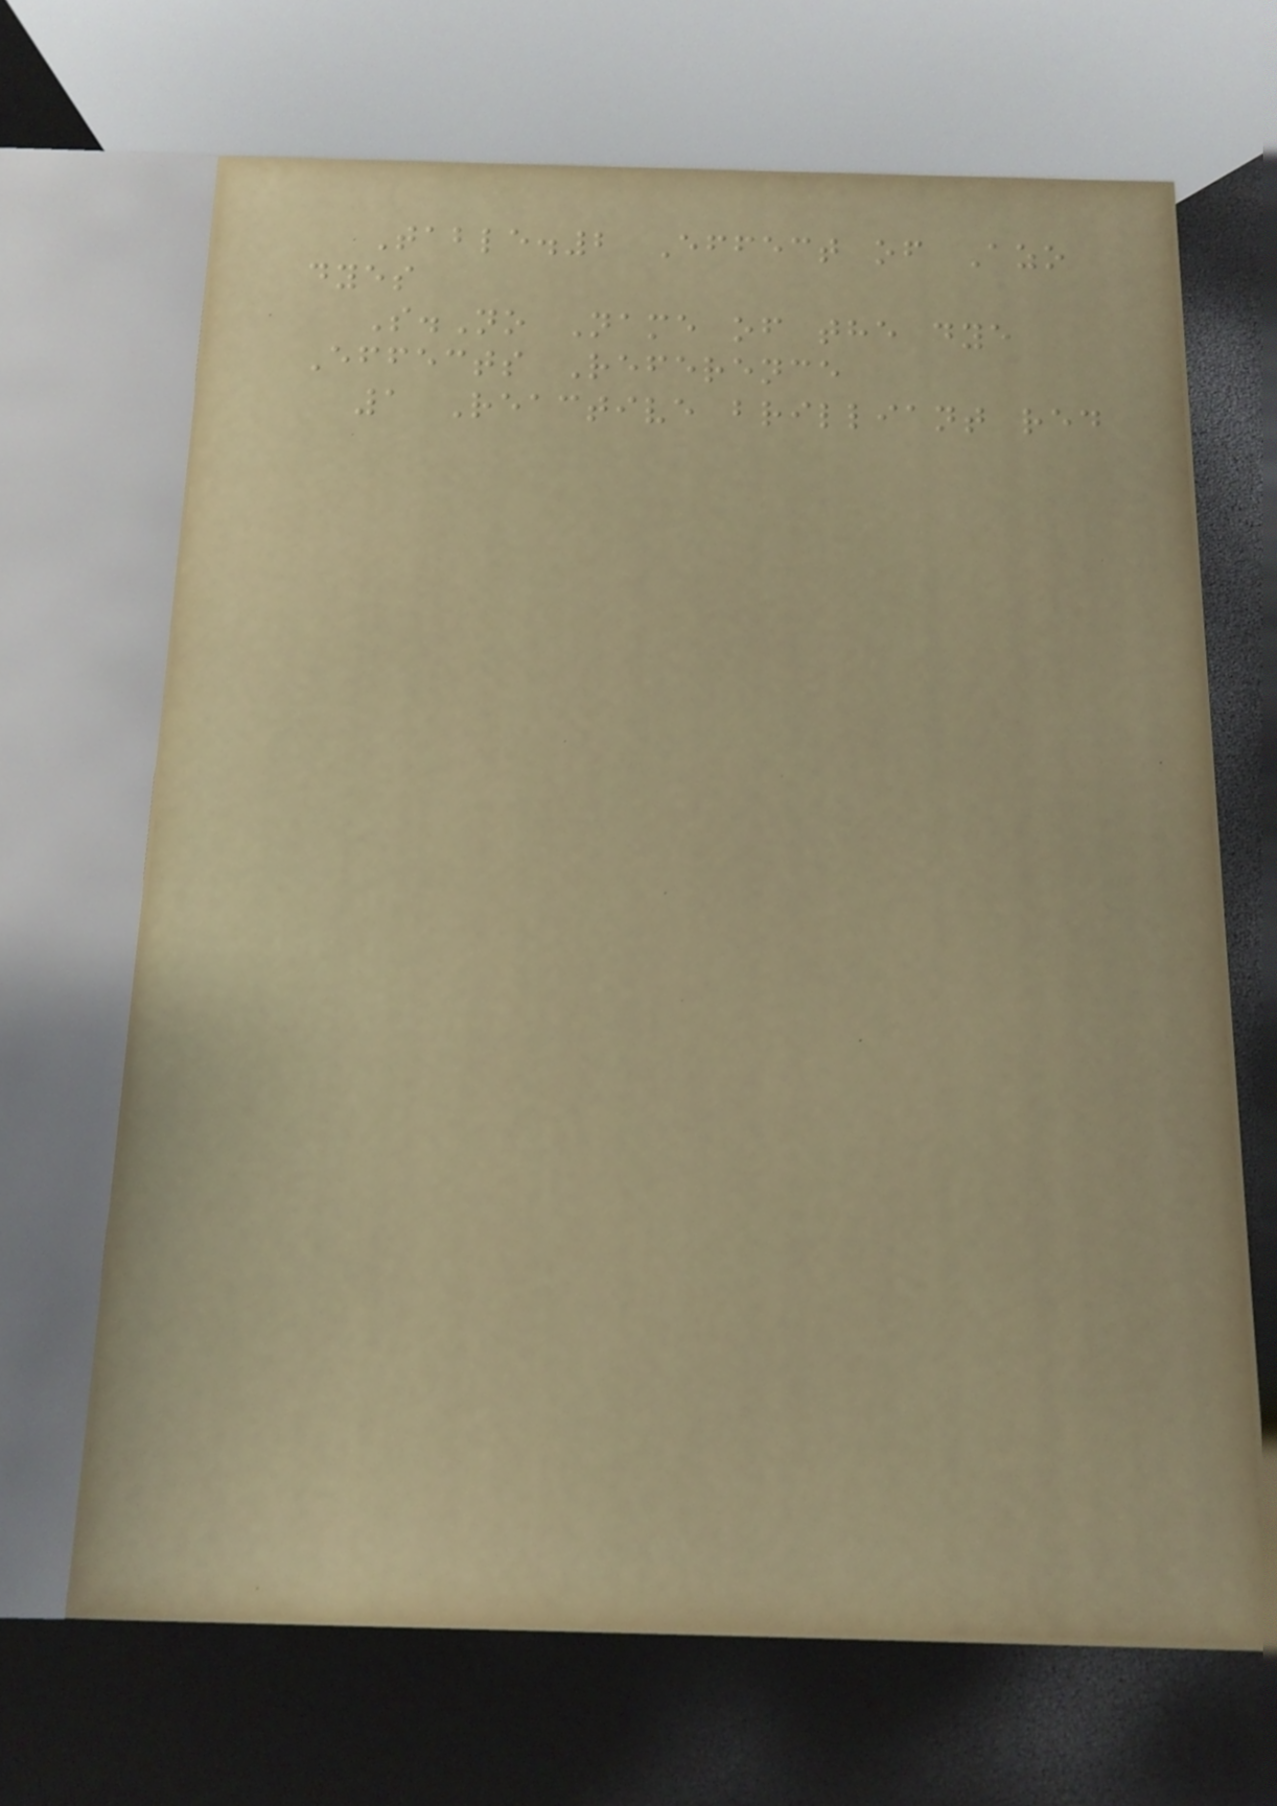Table.2 Effect of Azo
dyes
S.No Name of the dye
Effects Reference
1 Reactive brilliant red
